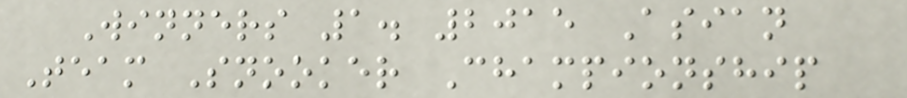Winners 1. 2015 Asian
Team Snooker Championship
